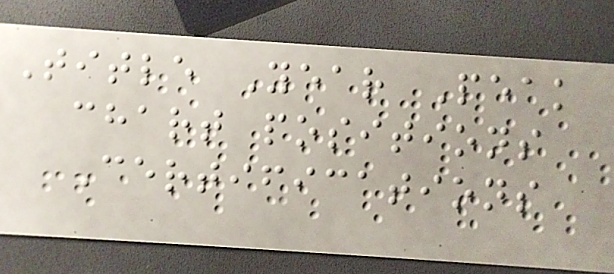Title Year Peak
chart positions
Certifications
